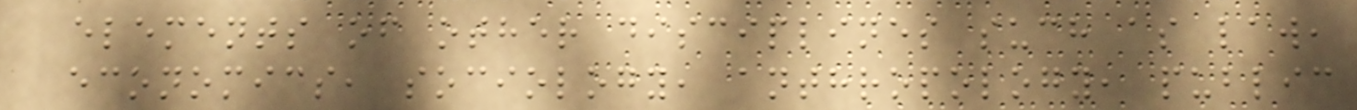elements of other disciplines such as law,
economics, sociology, anthropology, public
